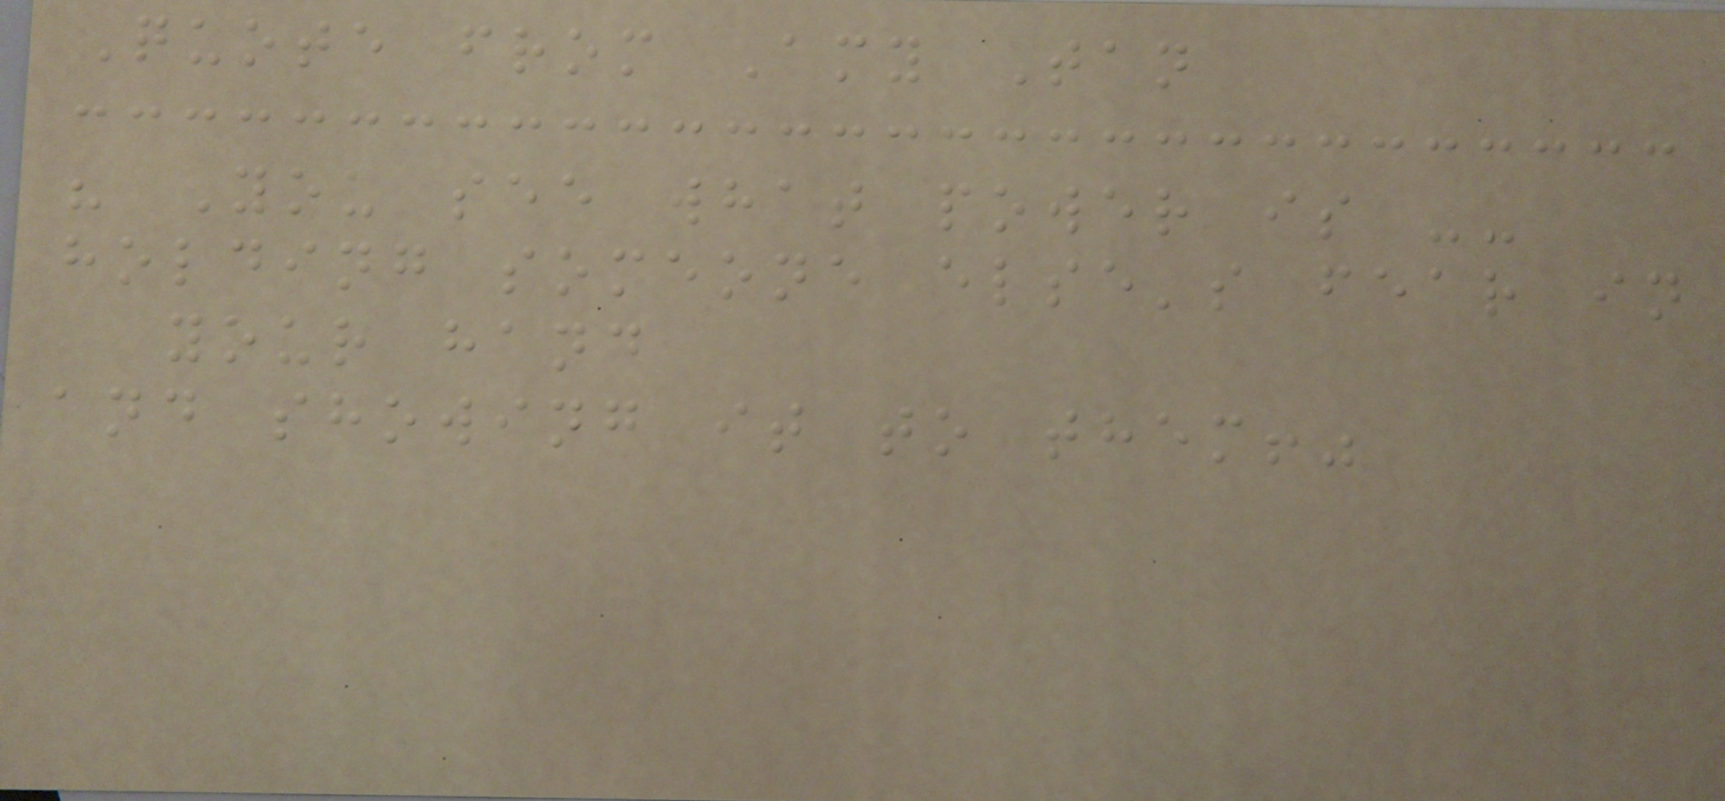Quote from Amy Tan
" You see what power is --
holding someone else's fear in
your hand
and showing it to them!"
